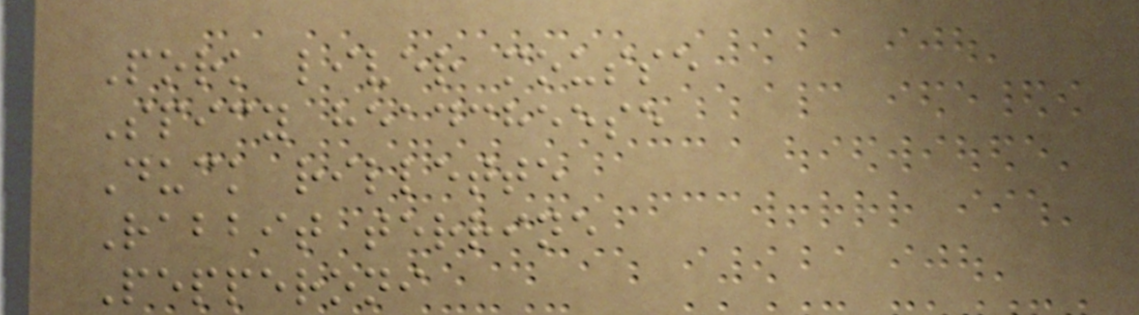Pork liver mousse
Spicy headcheese
Duck rillette
Rabbit terrine
Pepperoni
